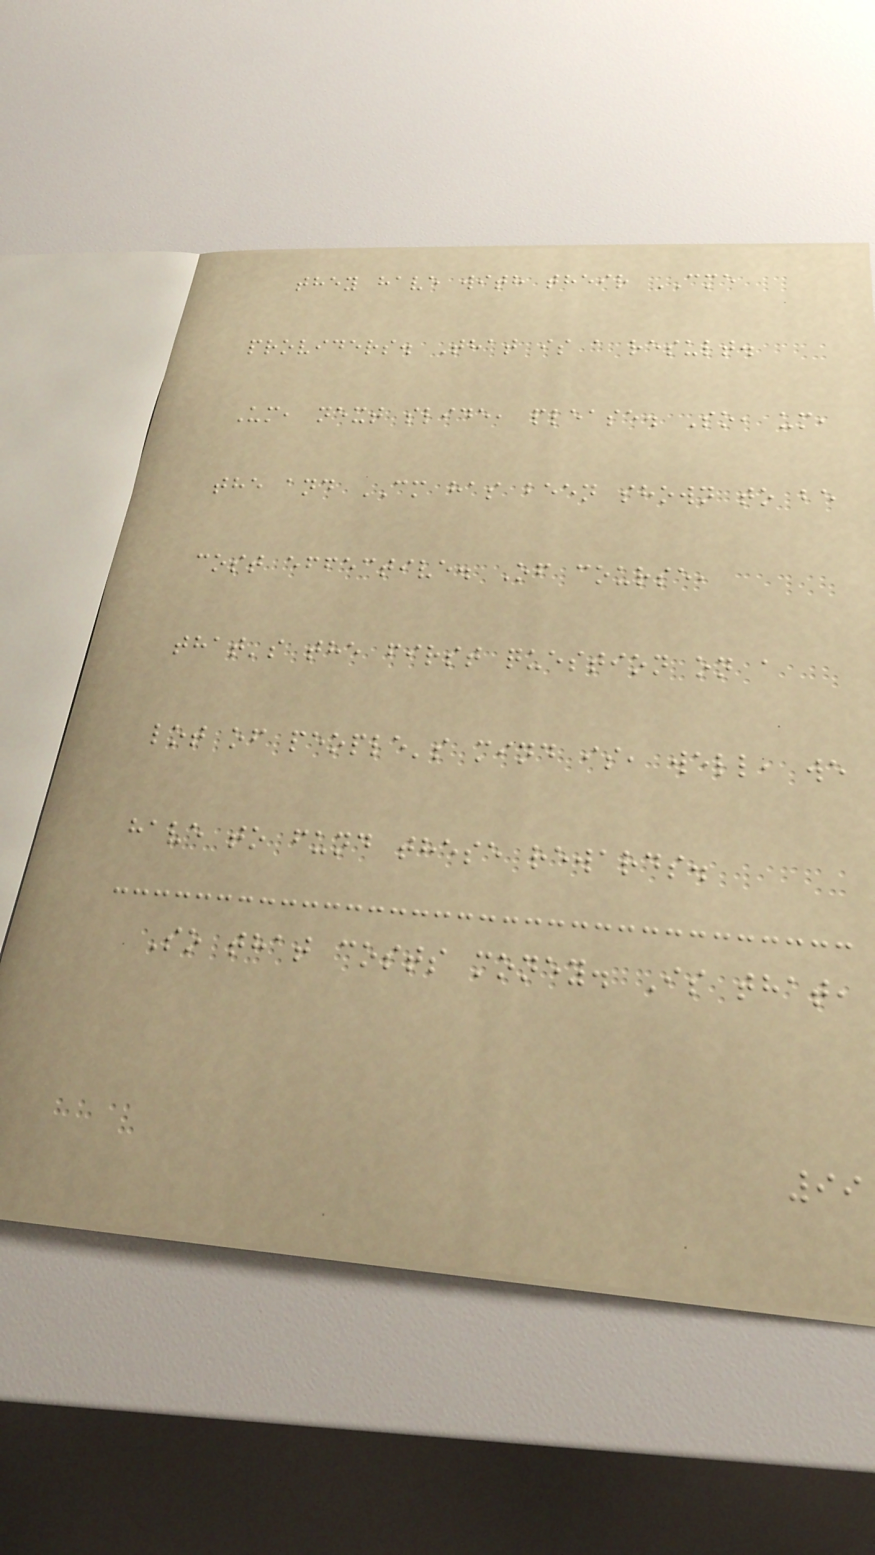they have with their CME
providers. That is a result.
Um, next slide, please. So, um,
the and CM has been shown to be
cost effective. Of course,
that's the first question on a
lot of people's mind is, well, we
have to fund these rewards.
So that costs money. Is that,
99
